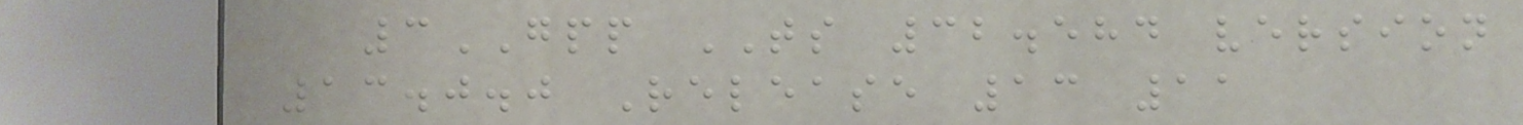3GPP TS 32.584 version
13.0.0 Release 13 11
